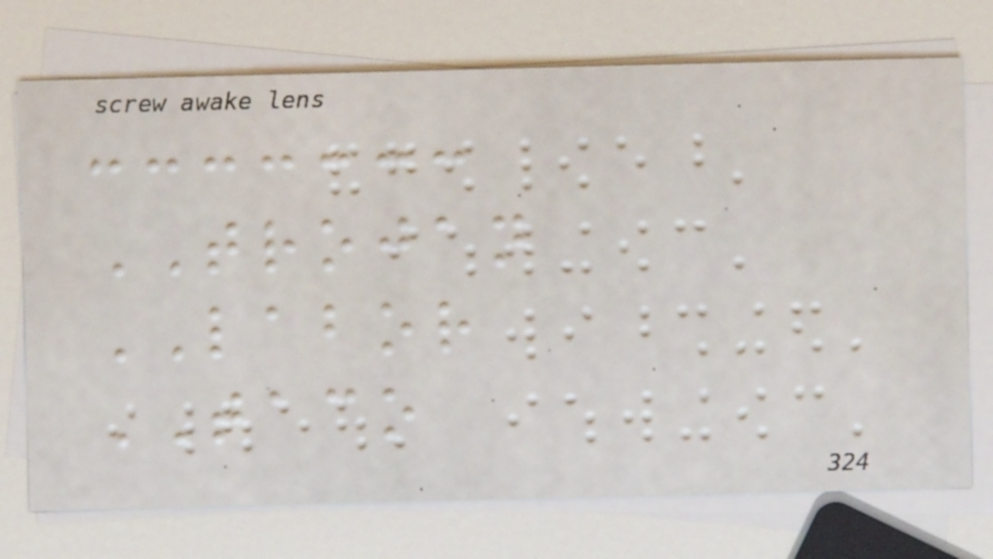TROJAN
LABOR
TACO
